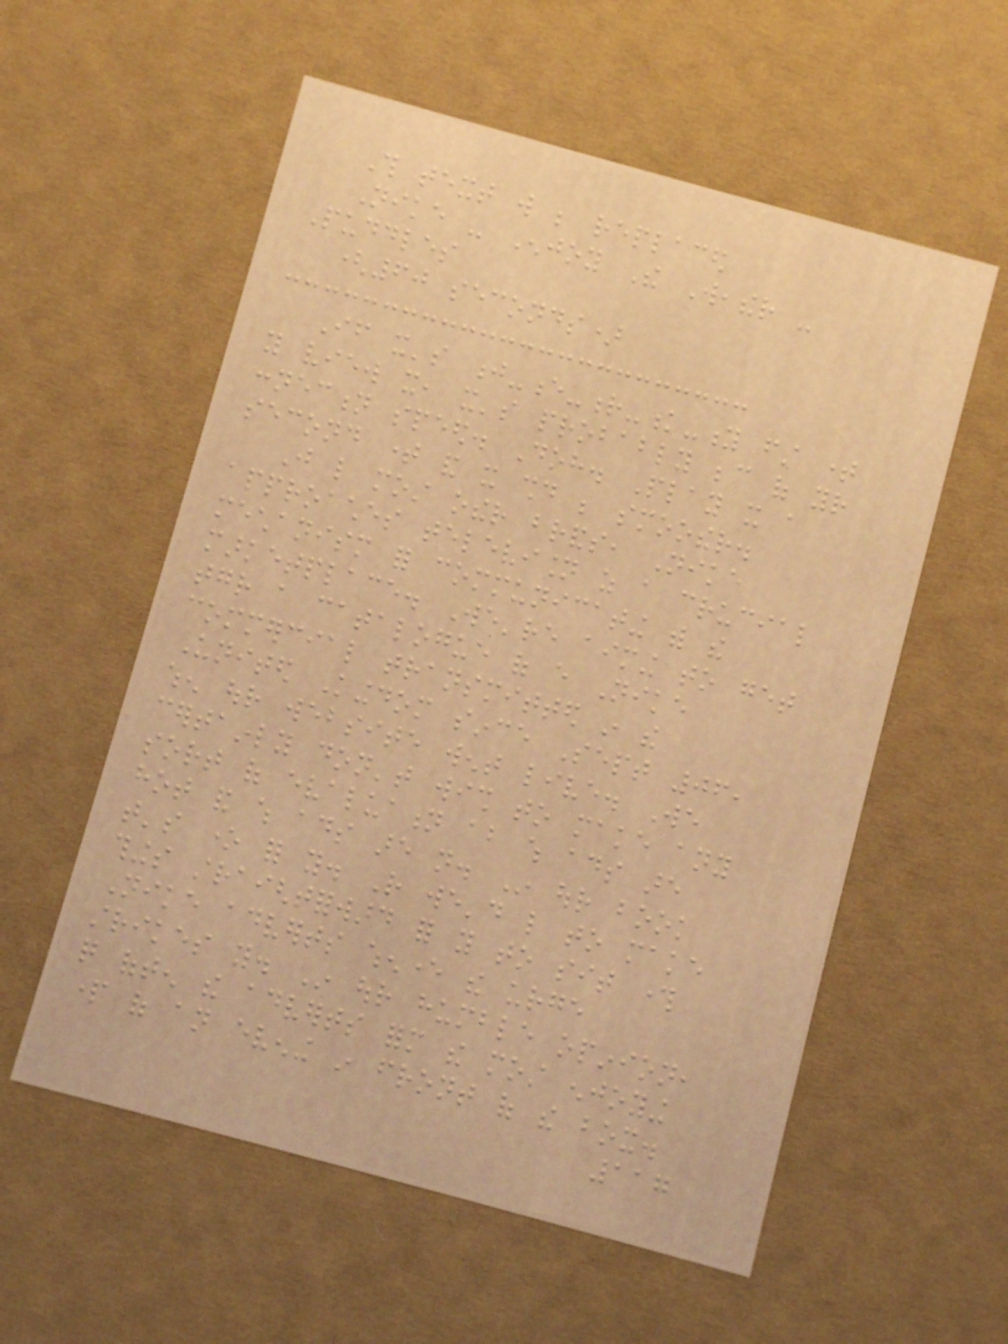This text will be replaced
Nike - Enjoy The Weather -
Puddles
(60 seconds)
If it's j-e-r-k-y first time
you view it, it's probably because of your
connection speed. Doh. Play it a
second time and it should be smoother.
Just like most other brands, Nike
approaches television as a crucial
mechanism for communicating with the
marketplace. We're aiming to get
together a catalogue of every Nike
commercial transmitted in the
United Kingdom since Sept 06,
when our website went live. We
certainly don't wish to make any
sort of evaluation about which ads are
hot and which ads are not. In our book
that's one for you. Rather we'd like to make
things straightforward for you to sit through
Nike adverts whenever the urge
strikes you. In our humble opinion,
quite often the adverts form the most enjoying
part of an evening in front of the box.
117
